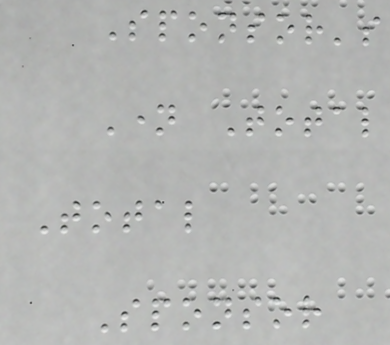Sponsor's
Name Total
Total
Sponsor
